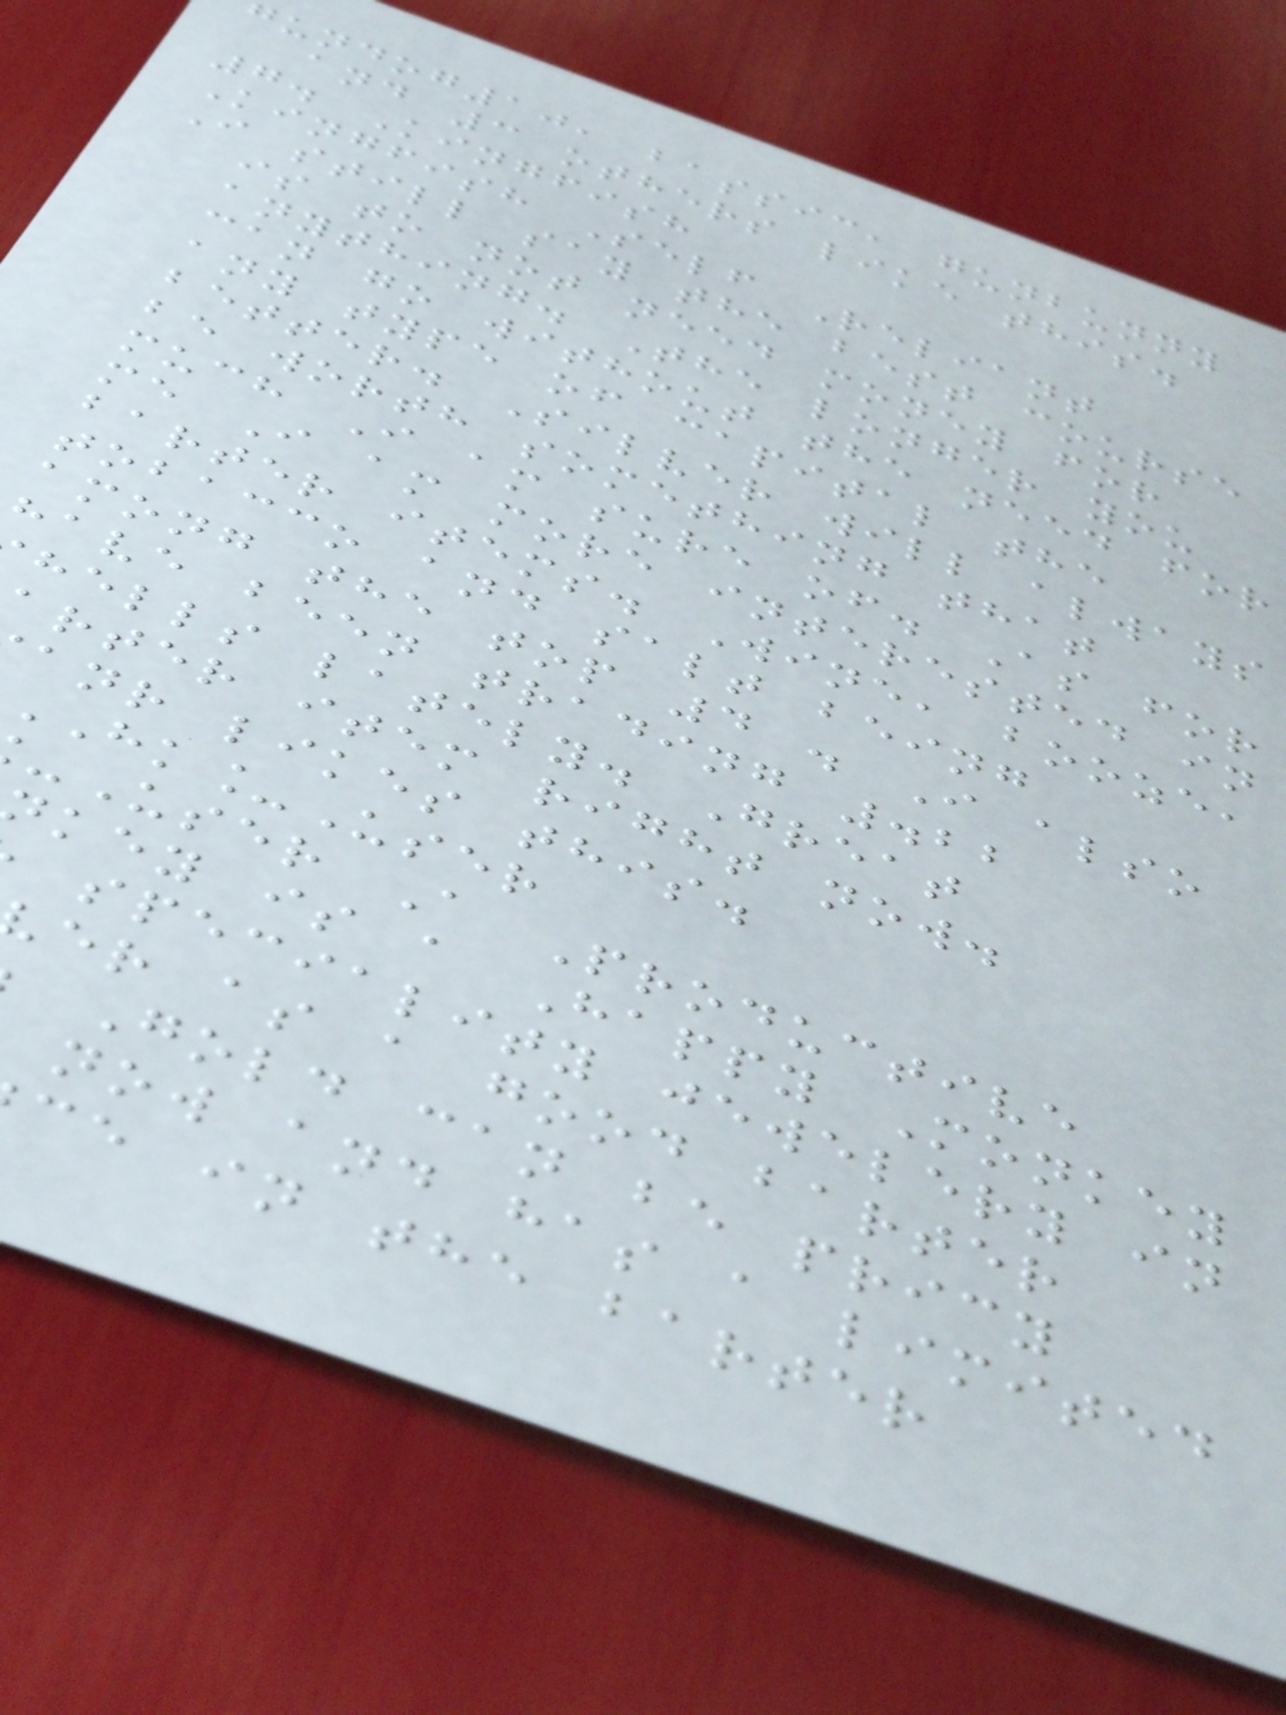undog10, bassic, gunbunny
and 3 others like this.
7. Kingfish
Kingfish Self Reliant
I still say the best course
is to not need money for
anything. The longer you
can go without the need for
any type of capital the
better. Silver will always
be worth something that
much I am sure of. As for
me I am more interested in
barter items. Wine, booze,
tobacco and salt being
among the top 4 . I also
have been trading .22
hells lately. Great
arter item right now.
anr likes this.
HK_User
User A Productive
key is a Happy Monkey
speciality jewelery in
er as a good barter
Gold can be pricy
now and has a limited
ce in the barter
